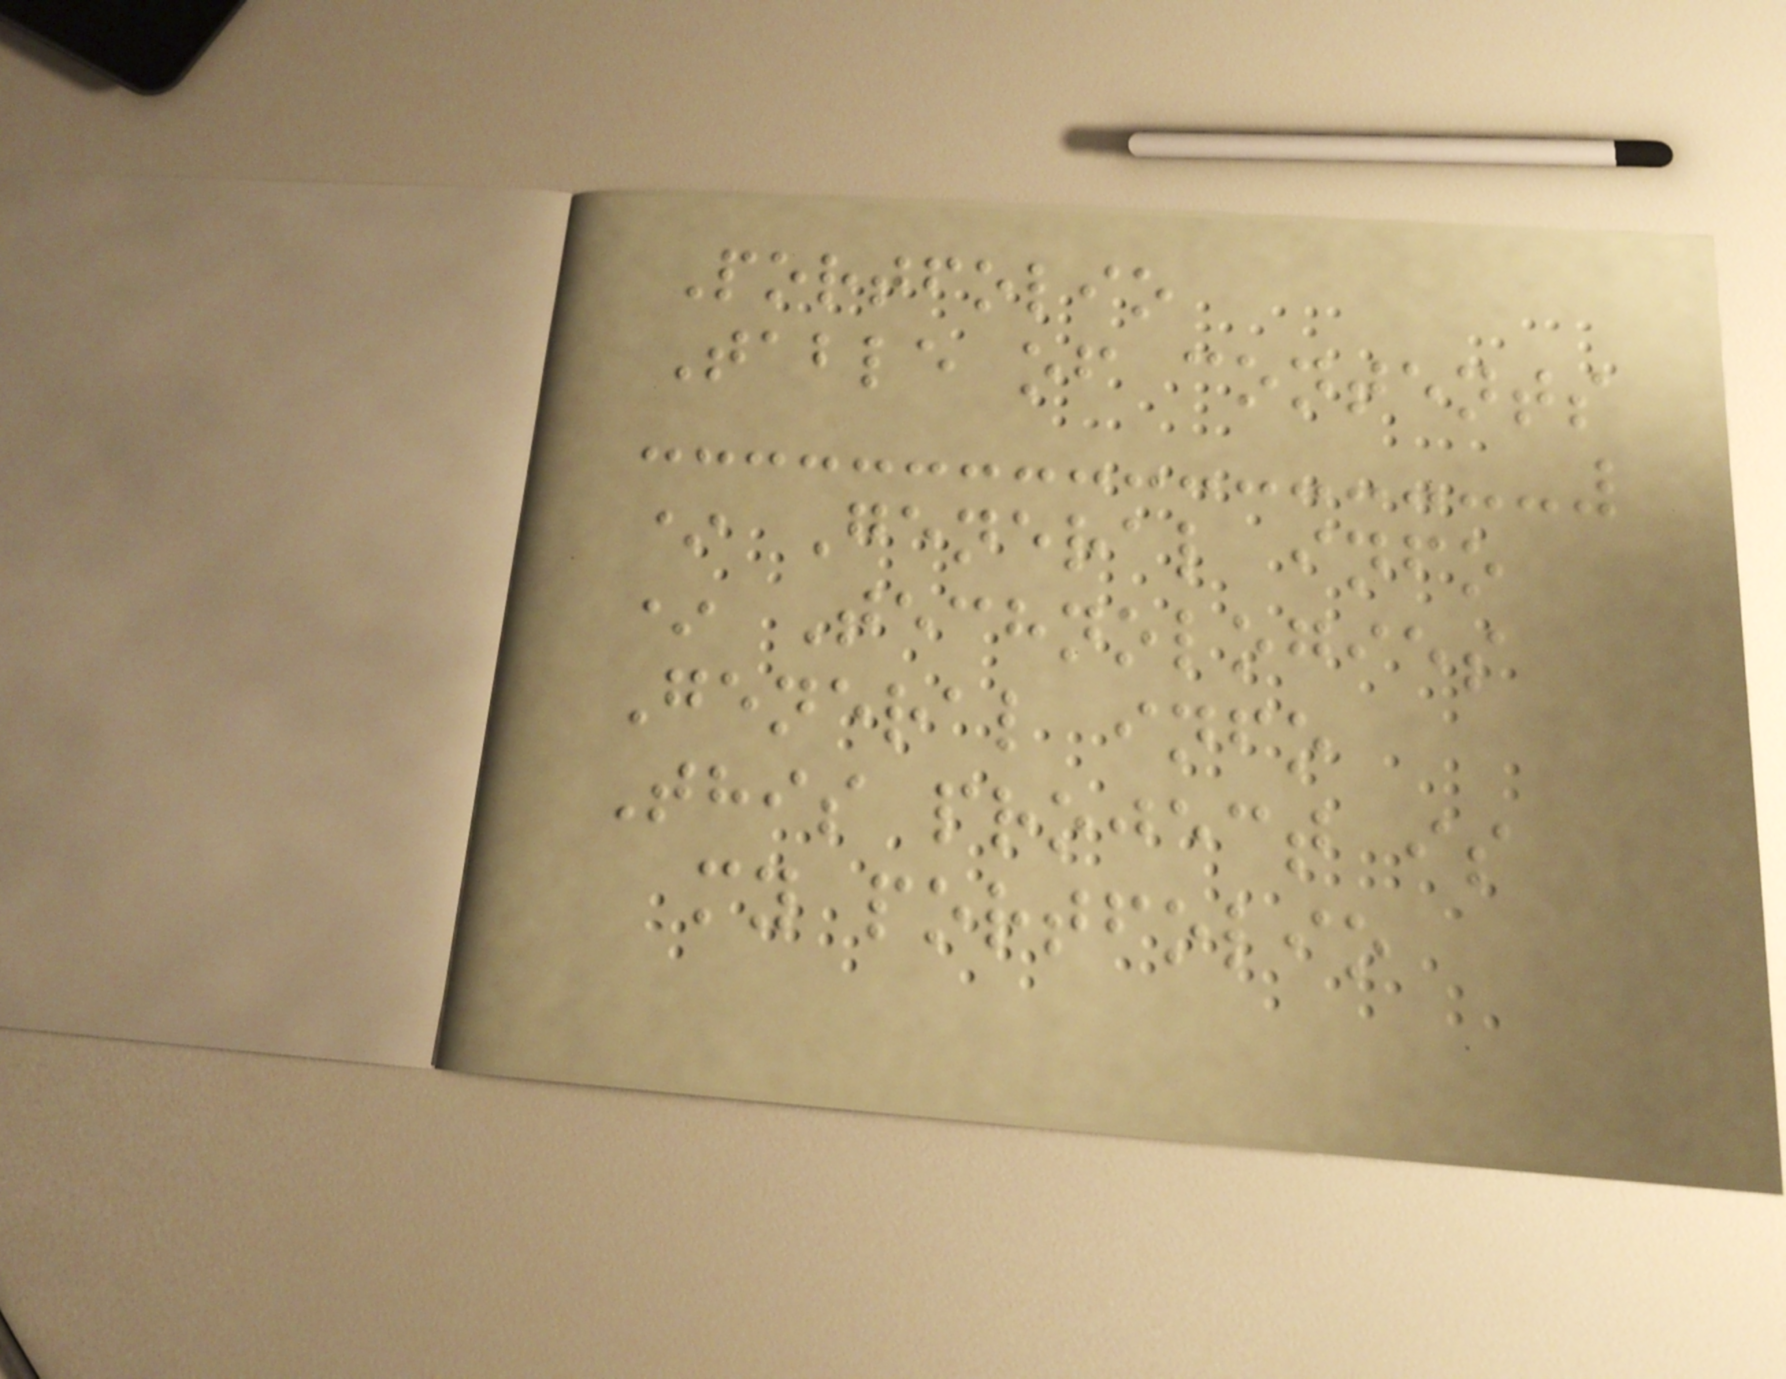Portfolio
Table of contents
* General info
* Technologies
General info
This project is
my portfolio
